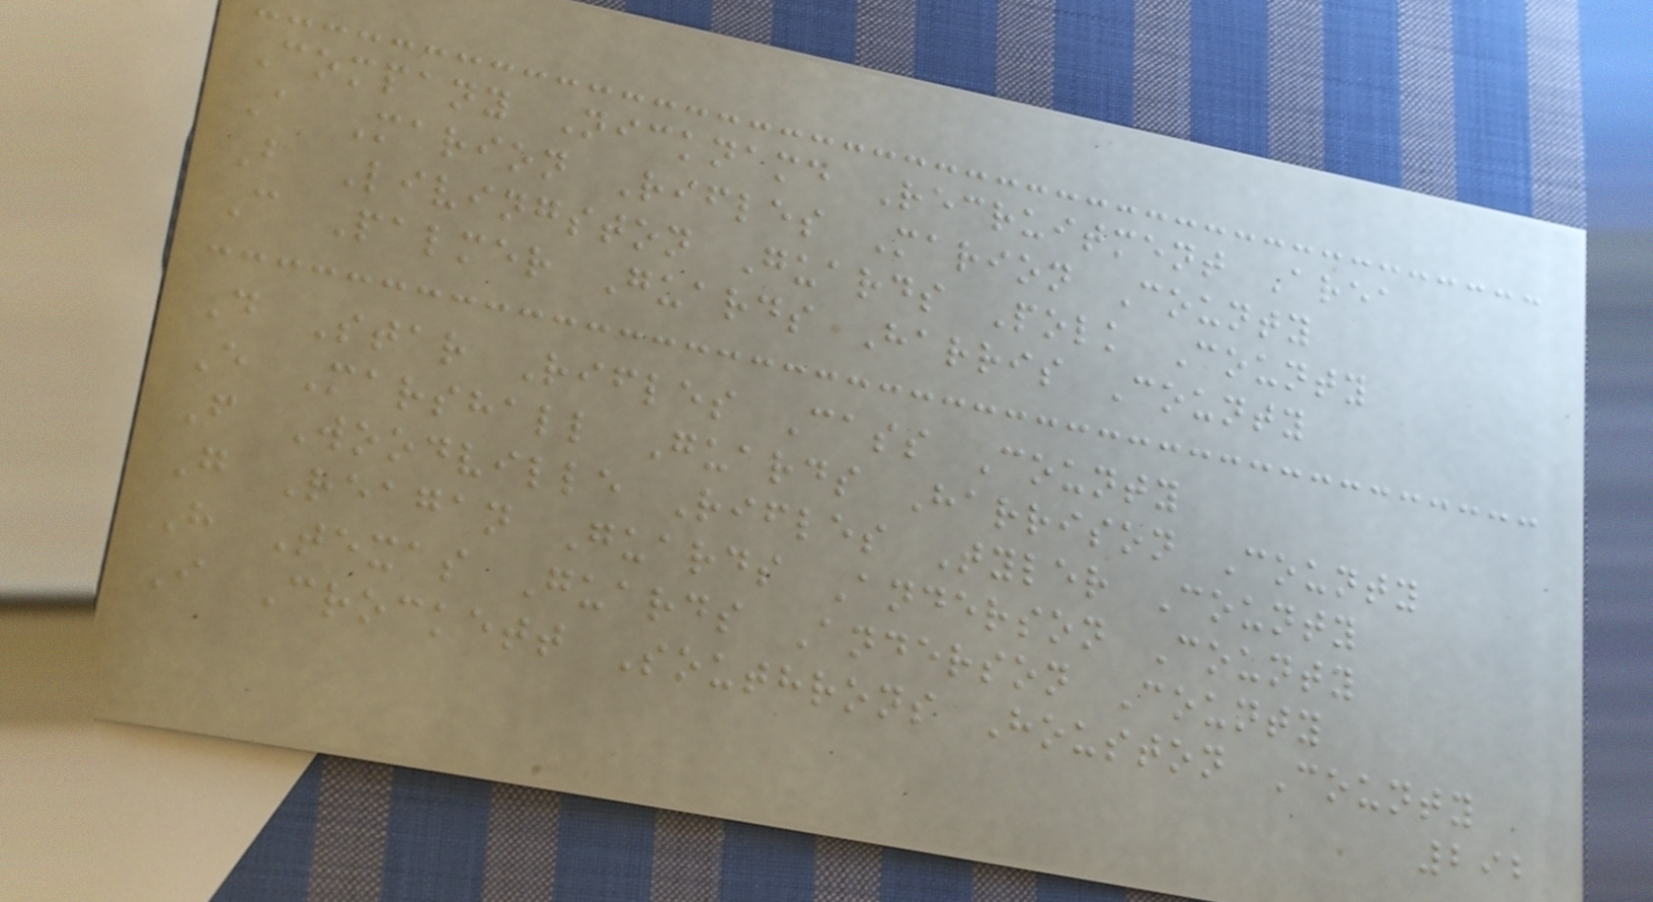Company Nickname Recruitment Area
A Marion Rifles Marion County
B Livingston Guards Polk County
C Palmer Guards Harris County
D Star Rifles Cass County
E Marshall Guards Harrison County
F Woodville Rifles Tyler County
G Reagan Guards Anderson County
H Texas Guards Anderson County
I Crockett Southrons Houston County
292
